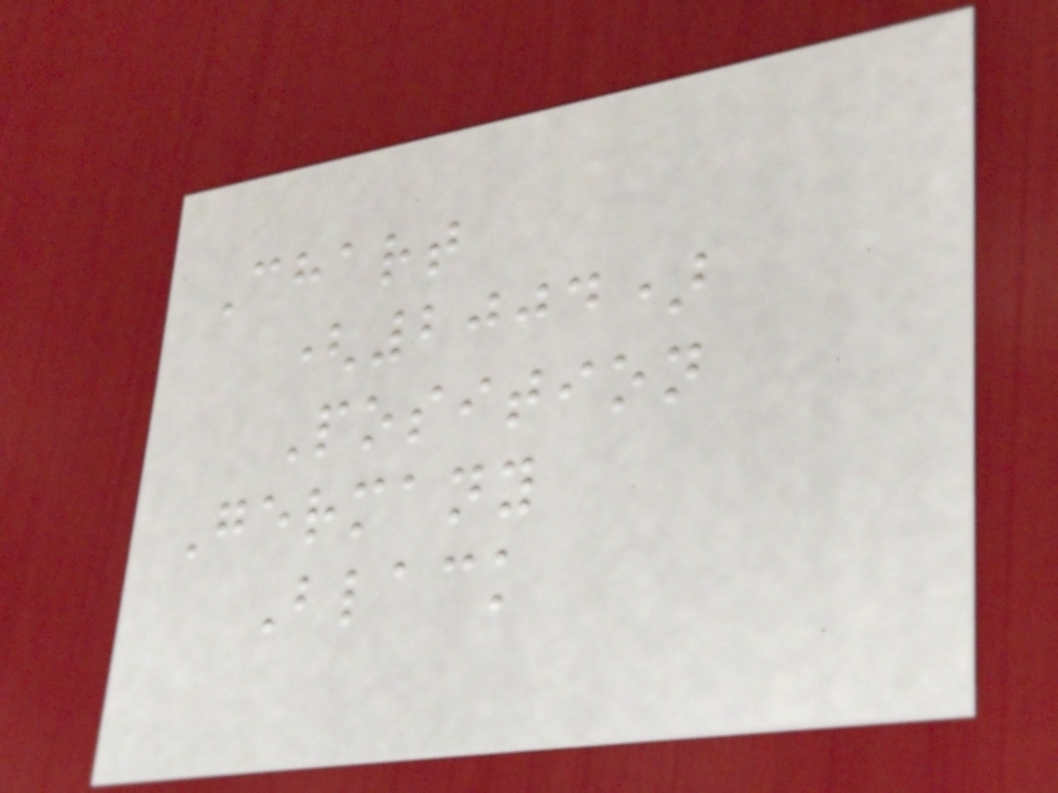Chart
(2004)
Position
Germany
Black
